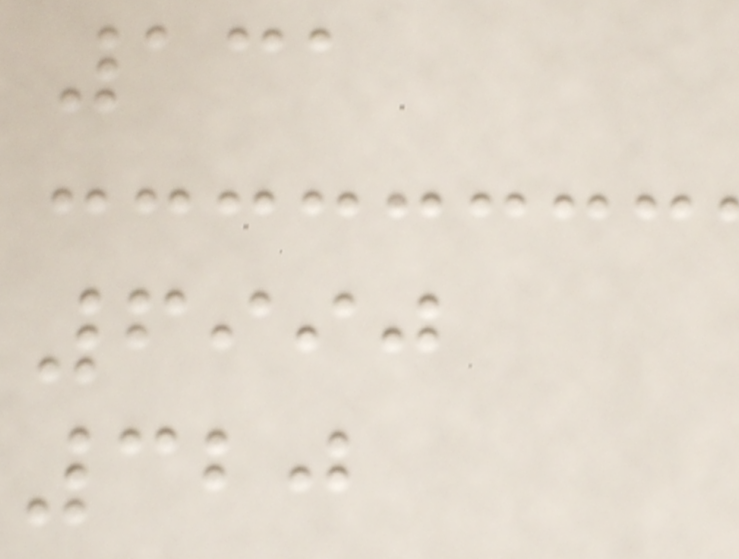131
6990
320
